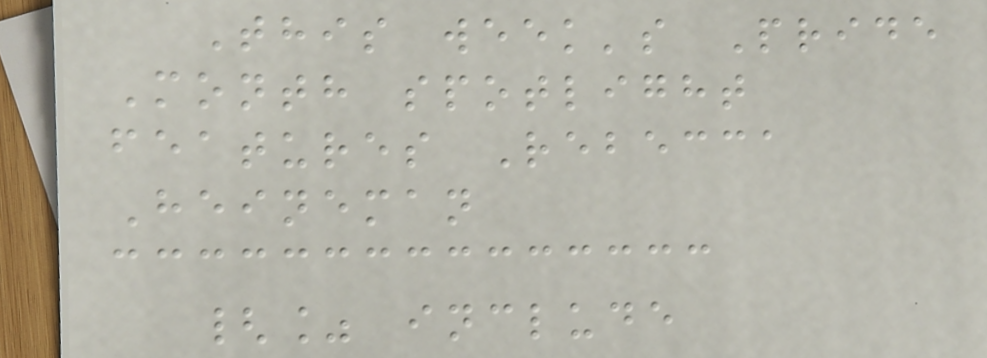This week's Pride
Month spotlight
features Rebecca
Heineman
{% include
